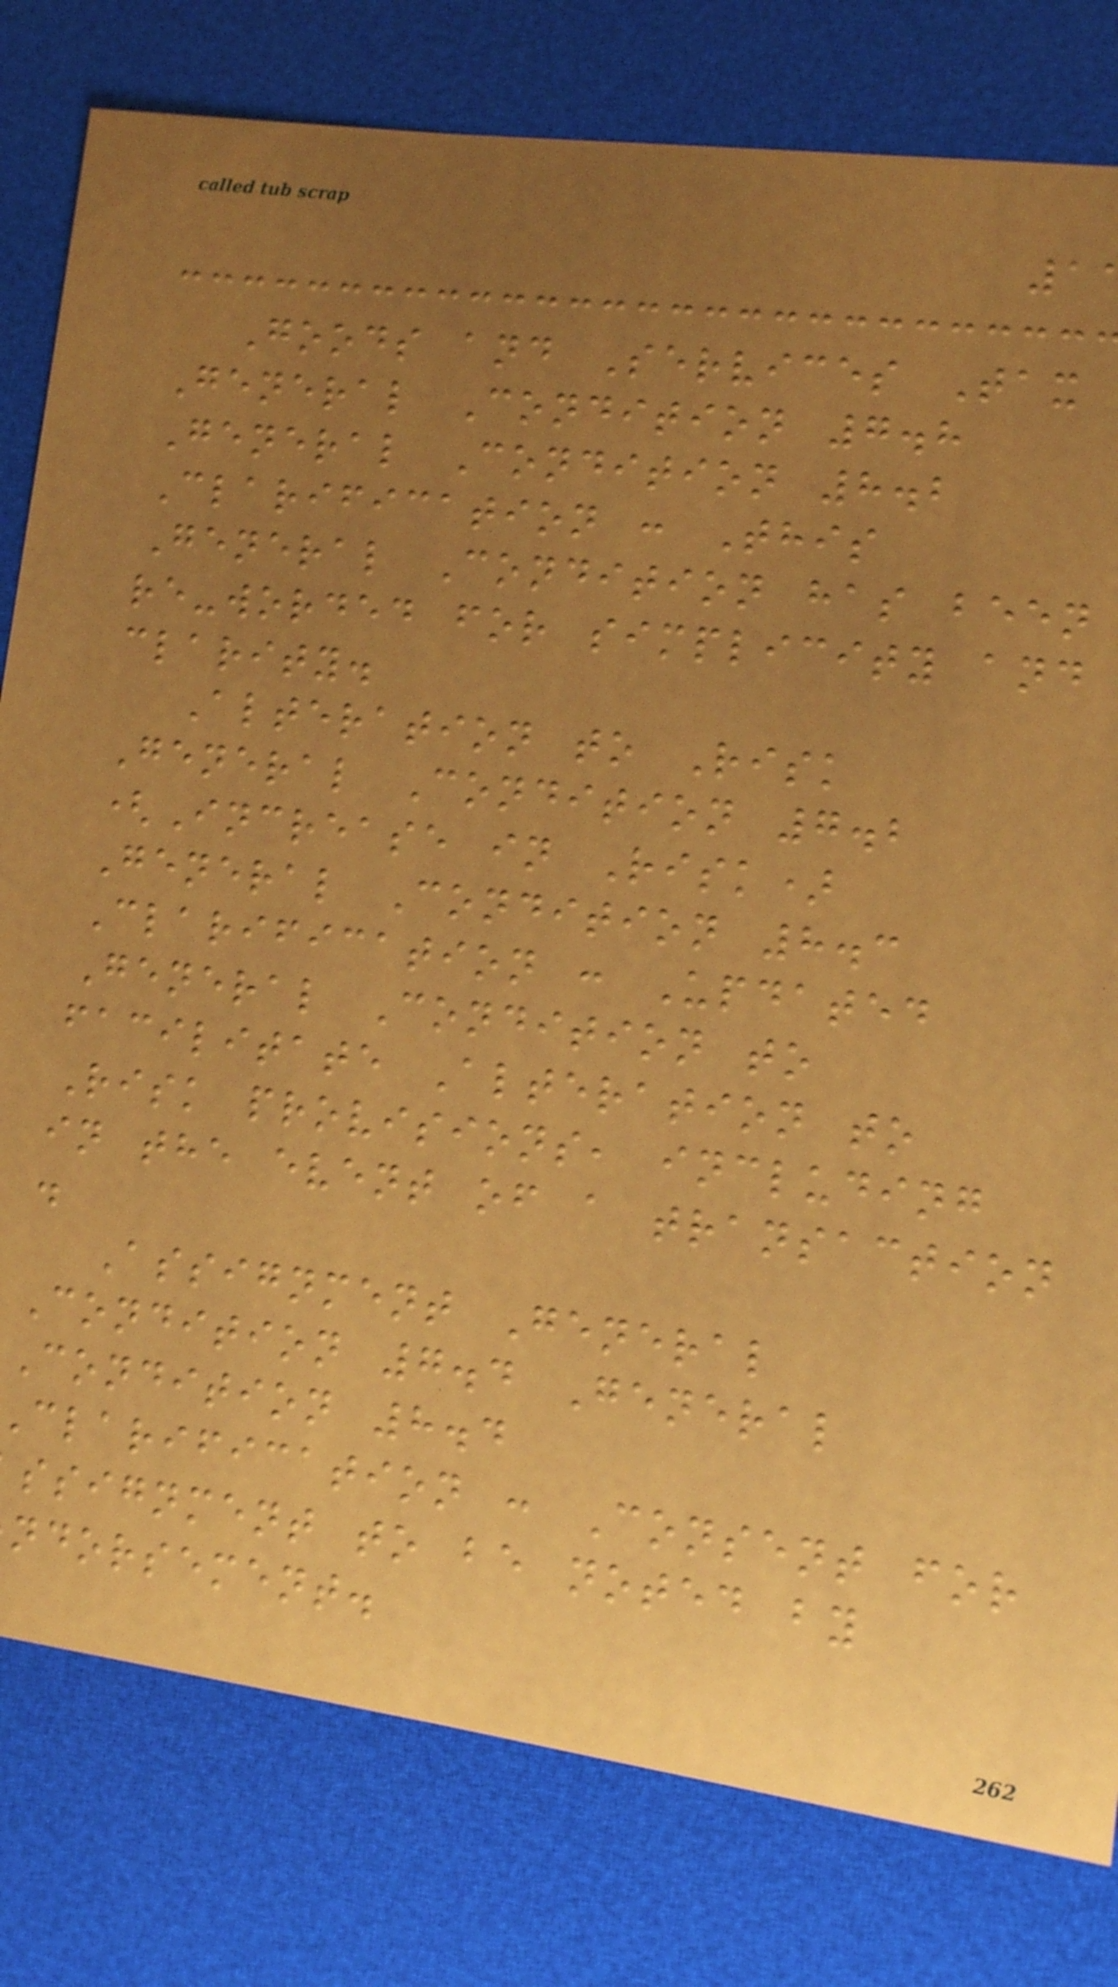Goods and Services Tax
General Condition 7.8
General Condition 8.2
Clarification : This
General Condition has been
re-worded for simplicity and
clarity.
Alteration to Risk
General Condition 7.2
(Increase in Risk)
General Condition 8.3
Clarification : Updated
General Condition to
facilitate Alteration to
Risk provisions, including
in the event of a transaction
.
Assignment General
Condition 7.4 General
Condition 8.4
clarification : Consent for
ssignment to be noted by
ndorsement.
